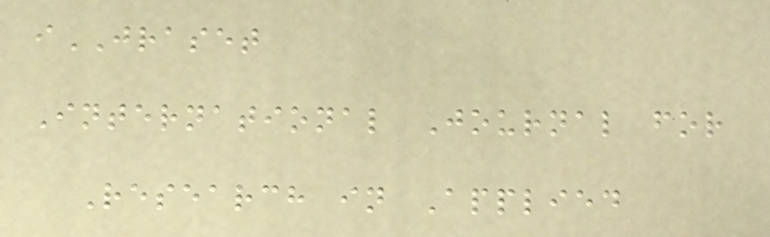iJRASET
International Journal for
Research in Applied
